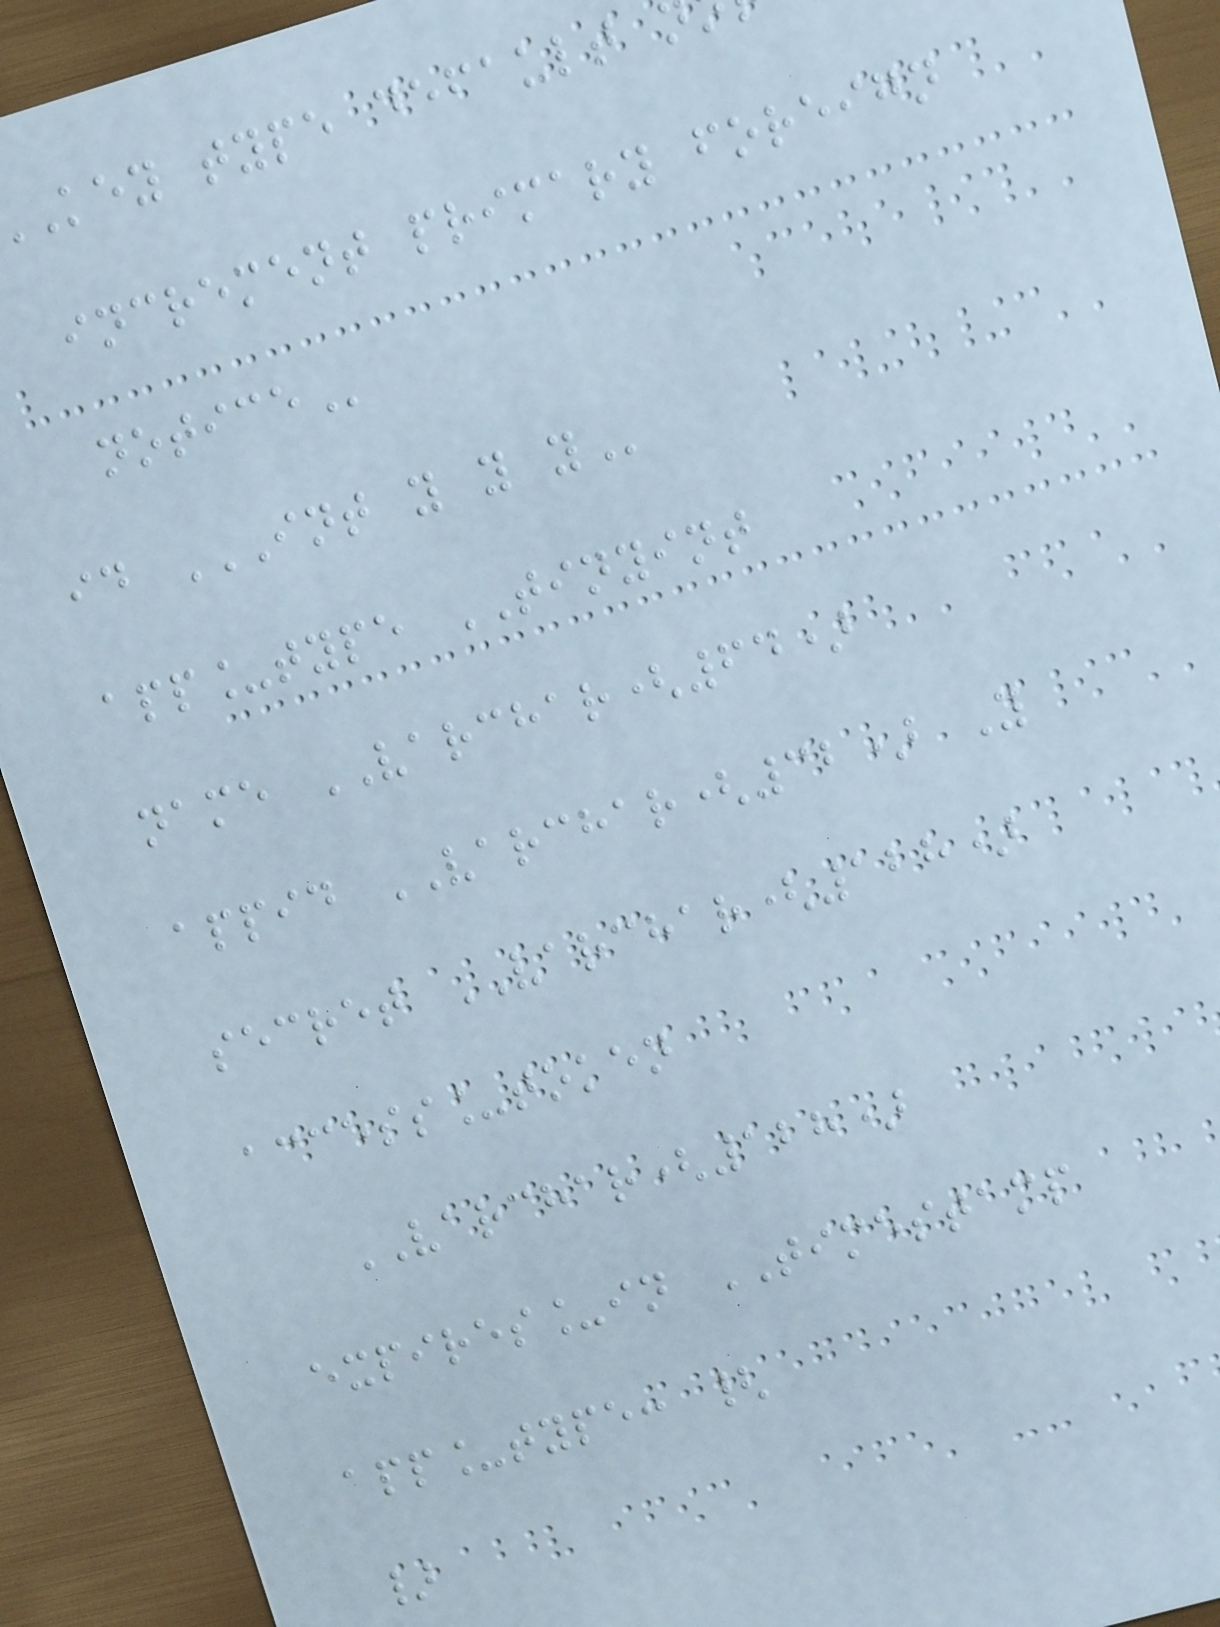key type default
increment primary foreign
id INT Y Y Y
app_type TINYINT
name VARCHAR(64)
appid VARCHAR(32) Y
secret VARCHAR(128)
access_token
VARCHAR(128)
expires_in TIMESTAMP
app_type: {
}
